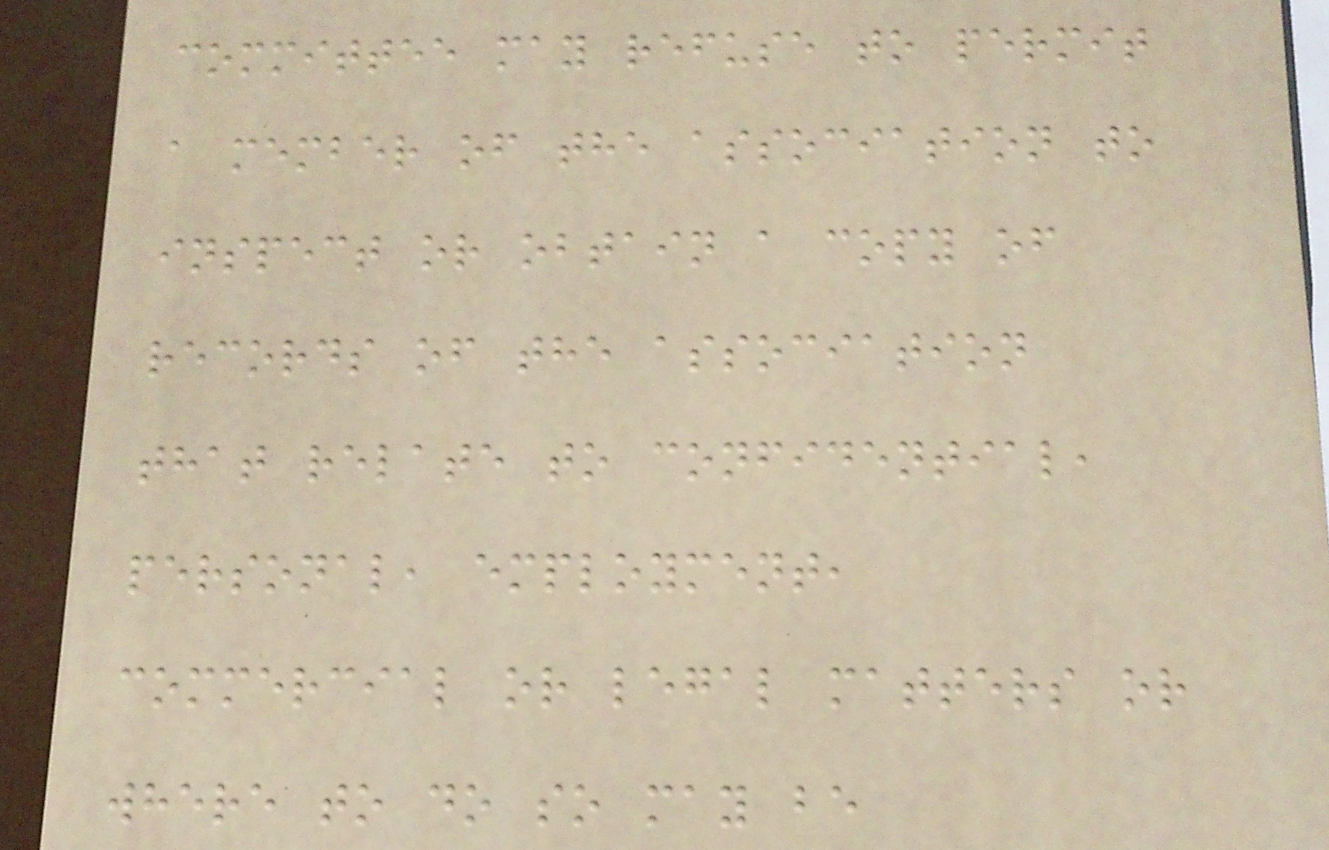committee may refuse to permit
a member of the association to
inspect or obtain a copy of
records of the association
that relate to confidential,
personal, employment,
commercial or legal matters or
where to do so may be
